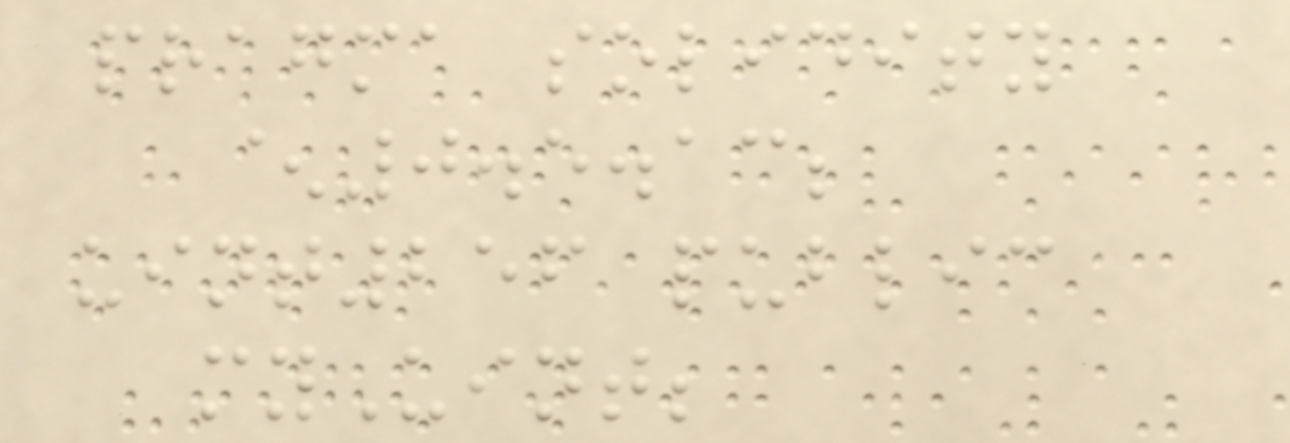pragma solidity
^0.5.13;
uint256 public
myUint;
